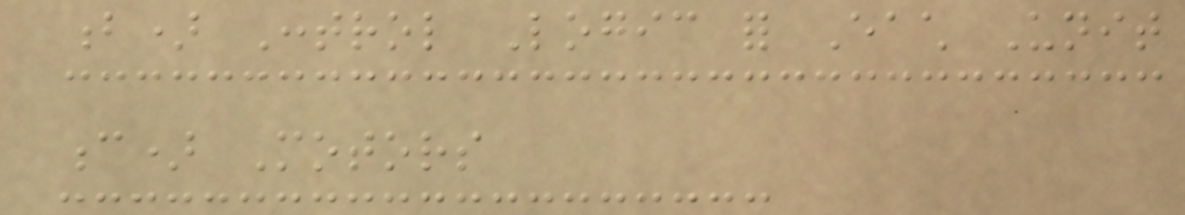b) Control Logic for Each Unit
c) Motors
